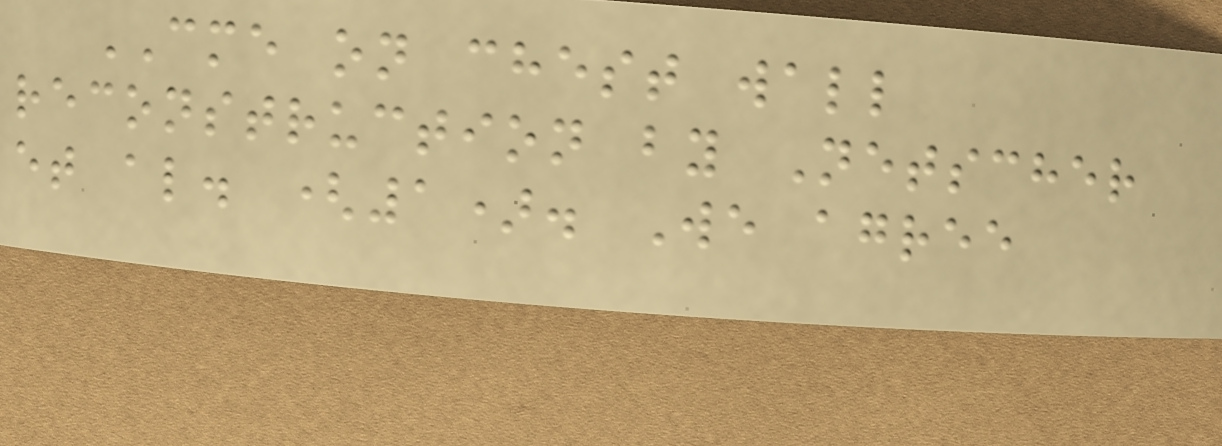CME on chest wall
reconstruction by Netscher
et al. (1). We agree
